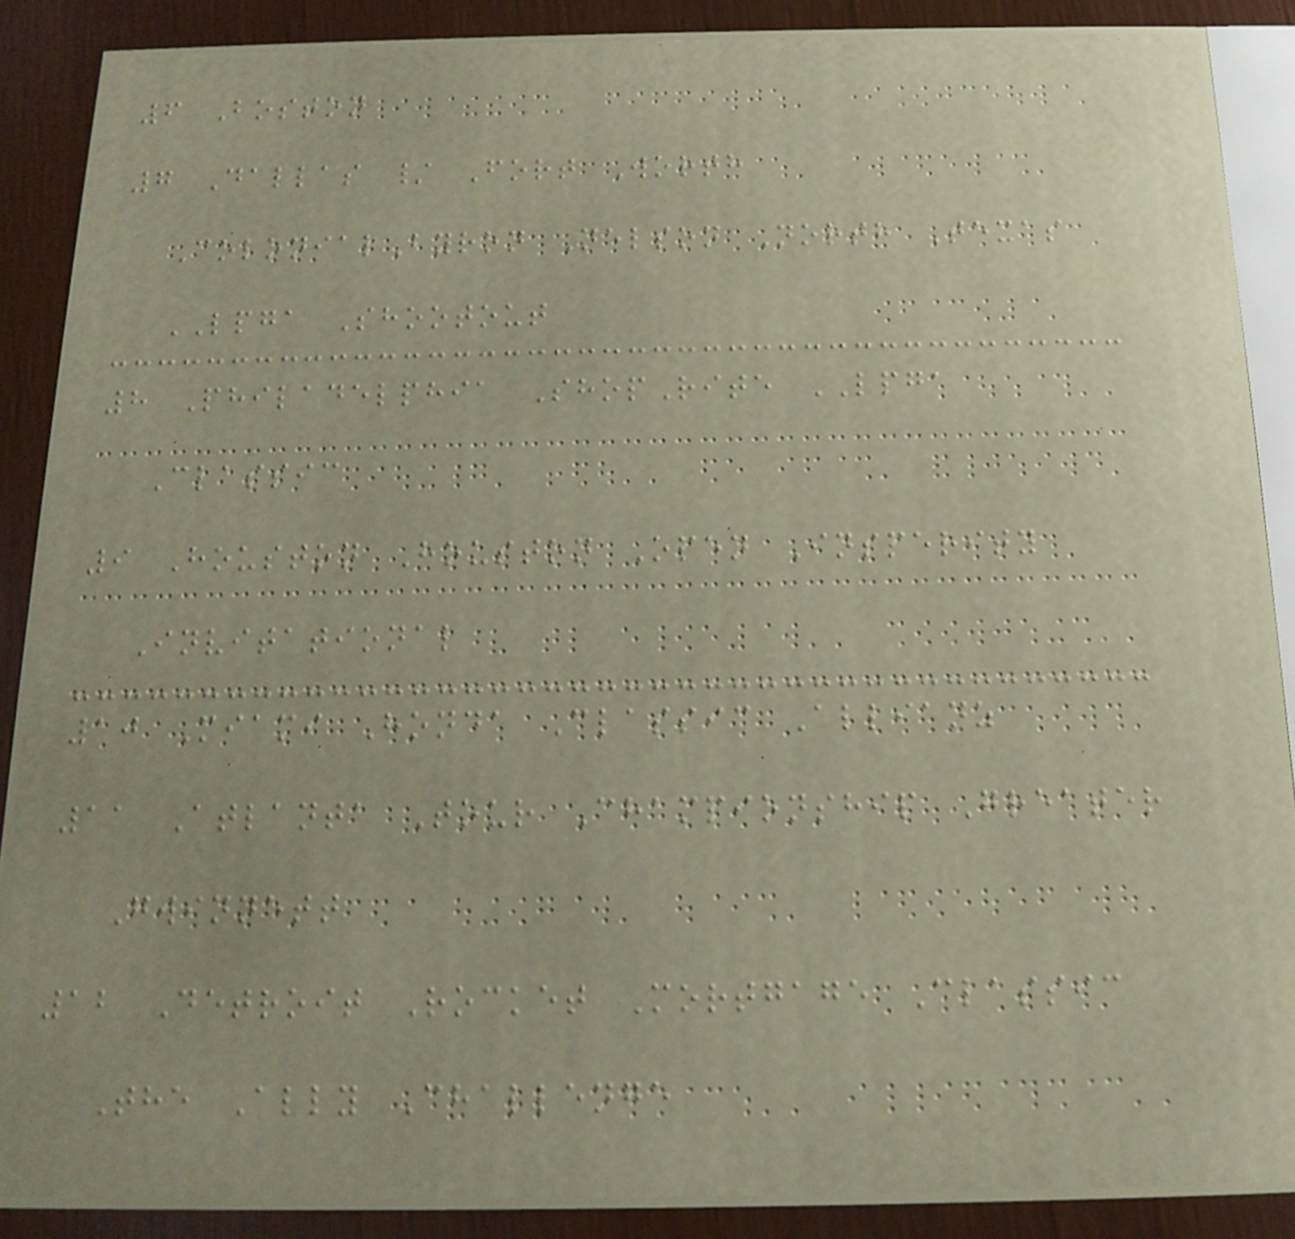6 Boston
7 Dallas / Fort Worth
ColonialByron Nelson North Texas
LPGA Shootout
8 Philadelphia ShopRite LPGA
Classic
9 Houston Houston Open Insperity
Invitational
10 Miami Honda Classic Allianz
11 Atlanta Tour Championship Greater
Gwinnett
12 Detroit Rocket Mortgage Classic
The Ally Challenge
